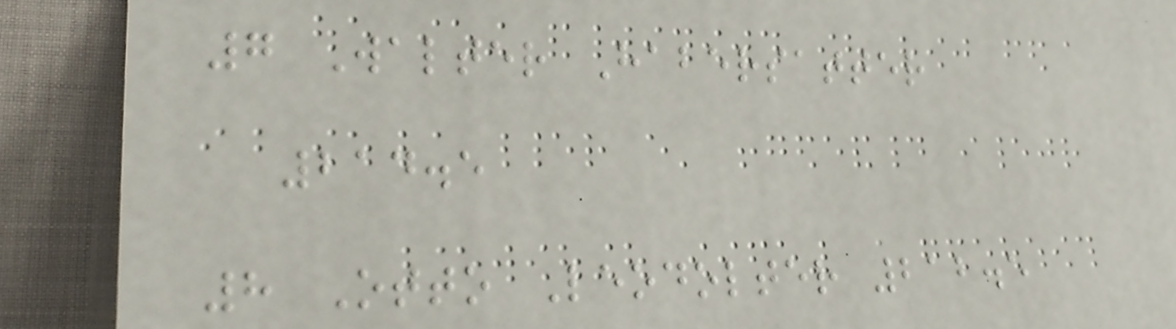7 Walter Habersatter
214.5
8 Otto Leodolter 212.5
